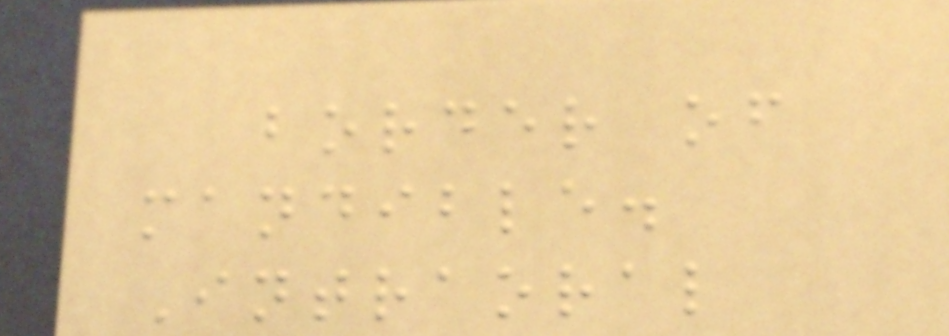border of
mandible.
Intraoral
